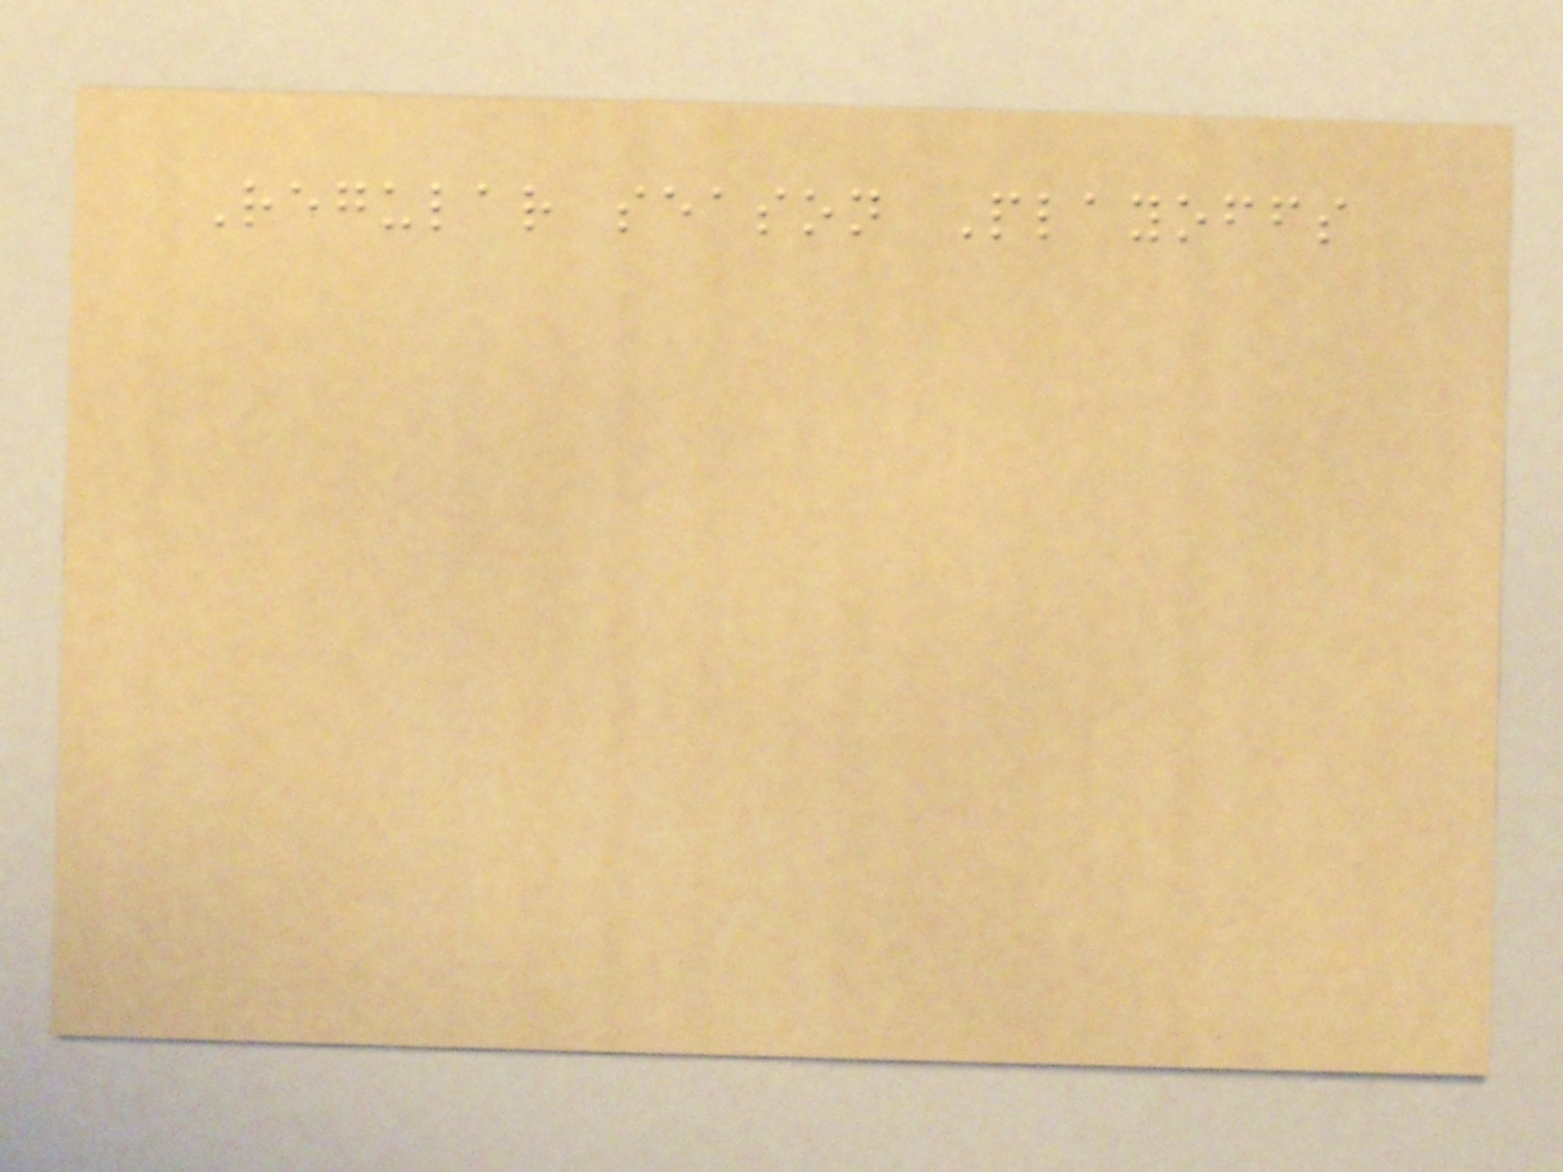Regular season Playoffs
